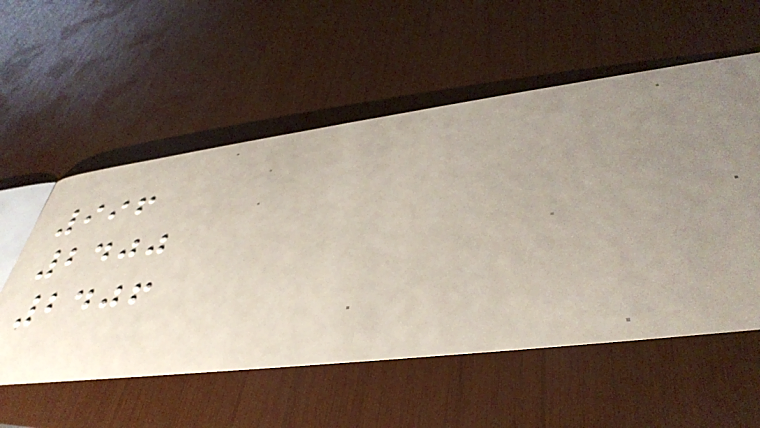996
2400
2406
